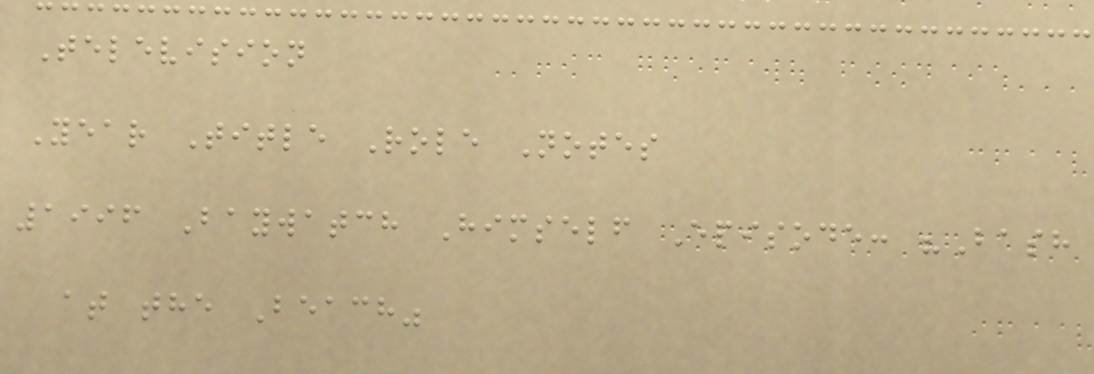Television
Year Title Role Notes
1996 Baywatch Himself Episode: "Bash
at the Beach"
